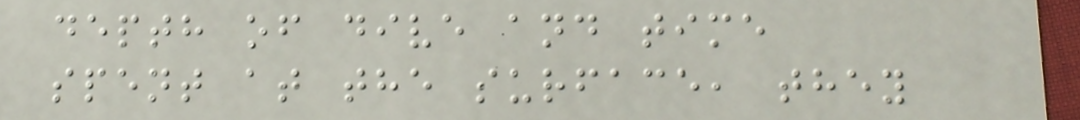depth of dive and time
spent at the surface, they
